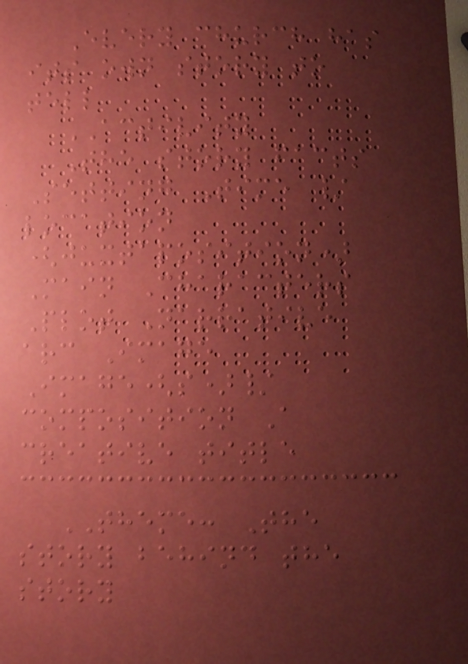Every church has
its own story to
tell
ACTIVITY
The story facts
Setting Time /
location
(juxtaposition)
Main Characters
Plot Narrative
arc Image
Image(s)/
composition A
creative title
THEME: The
story behind the
story
